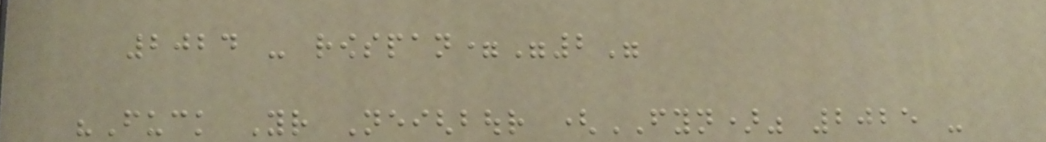2024 - rowspan="2"
"Fuck Your Neighbour (FYN)" 2025 -
